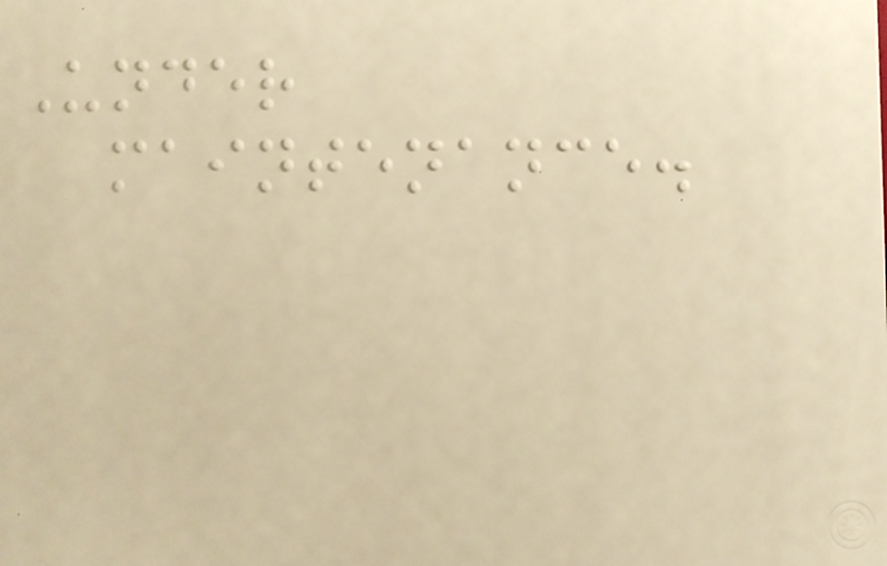Under
maintenance.
